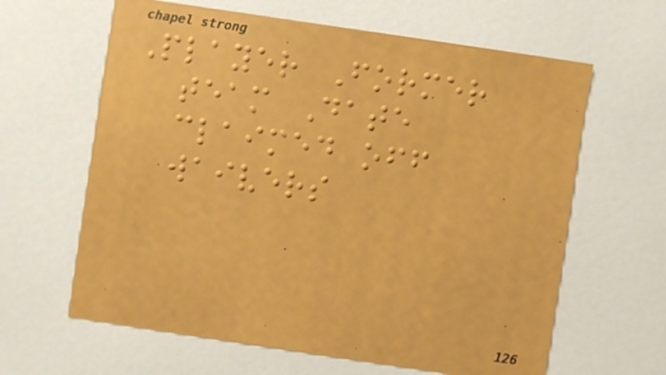Player Former
team Date
claimed off
waivers
